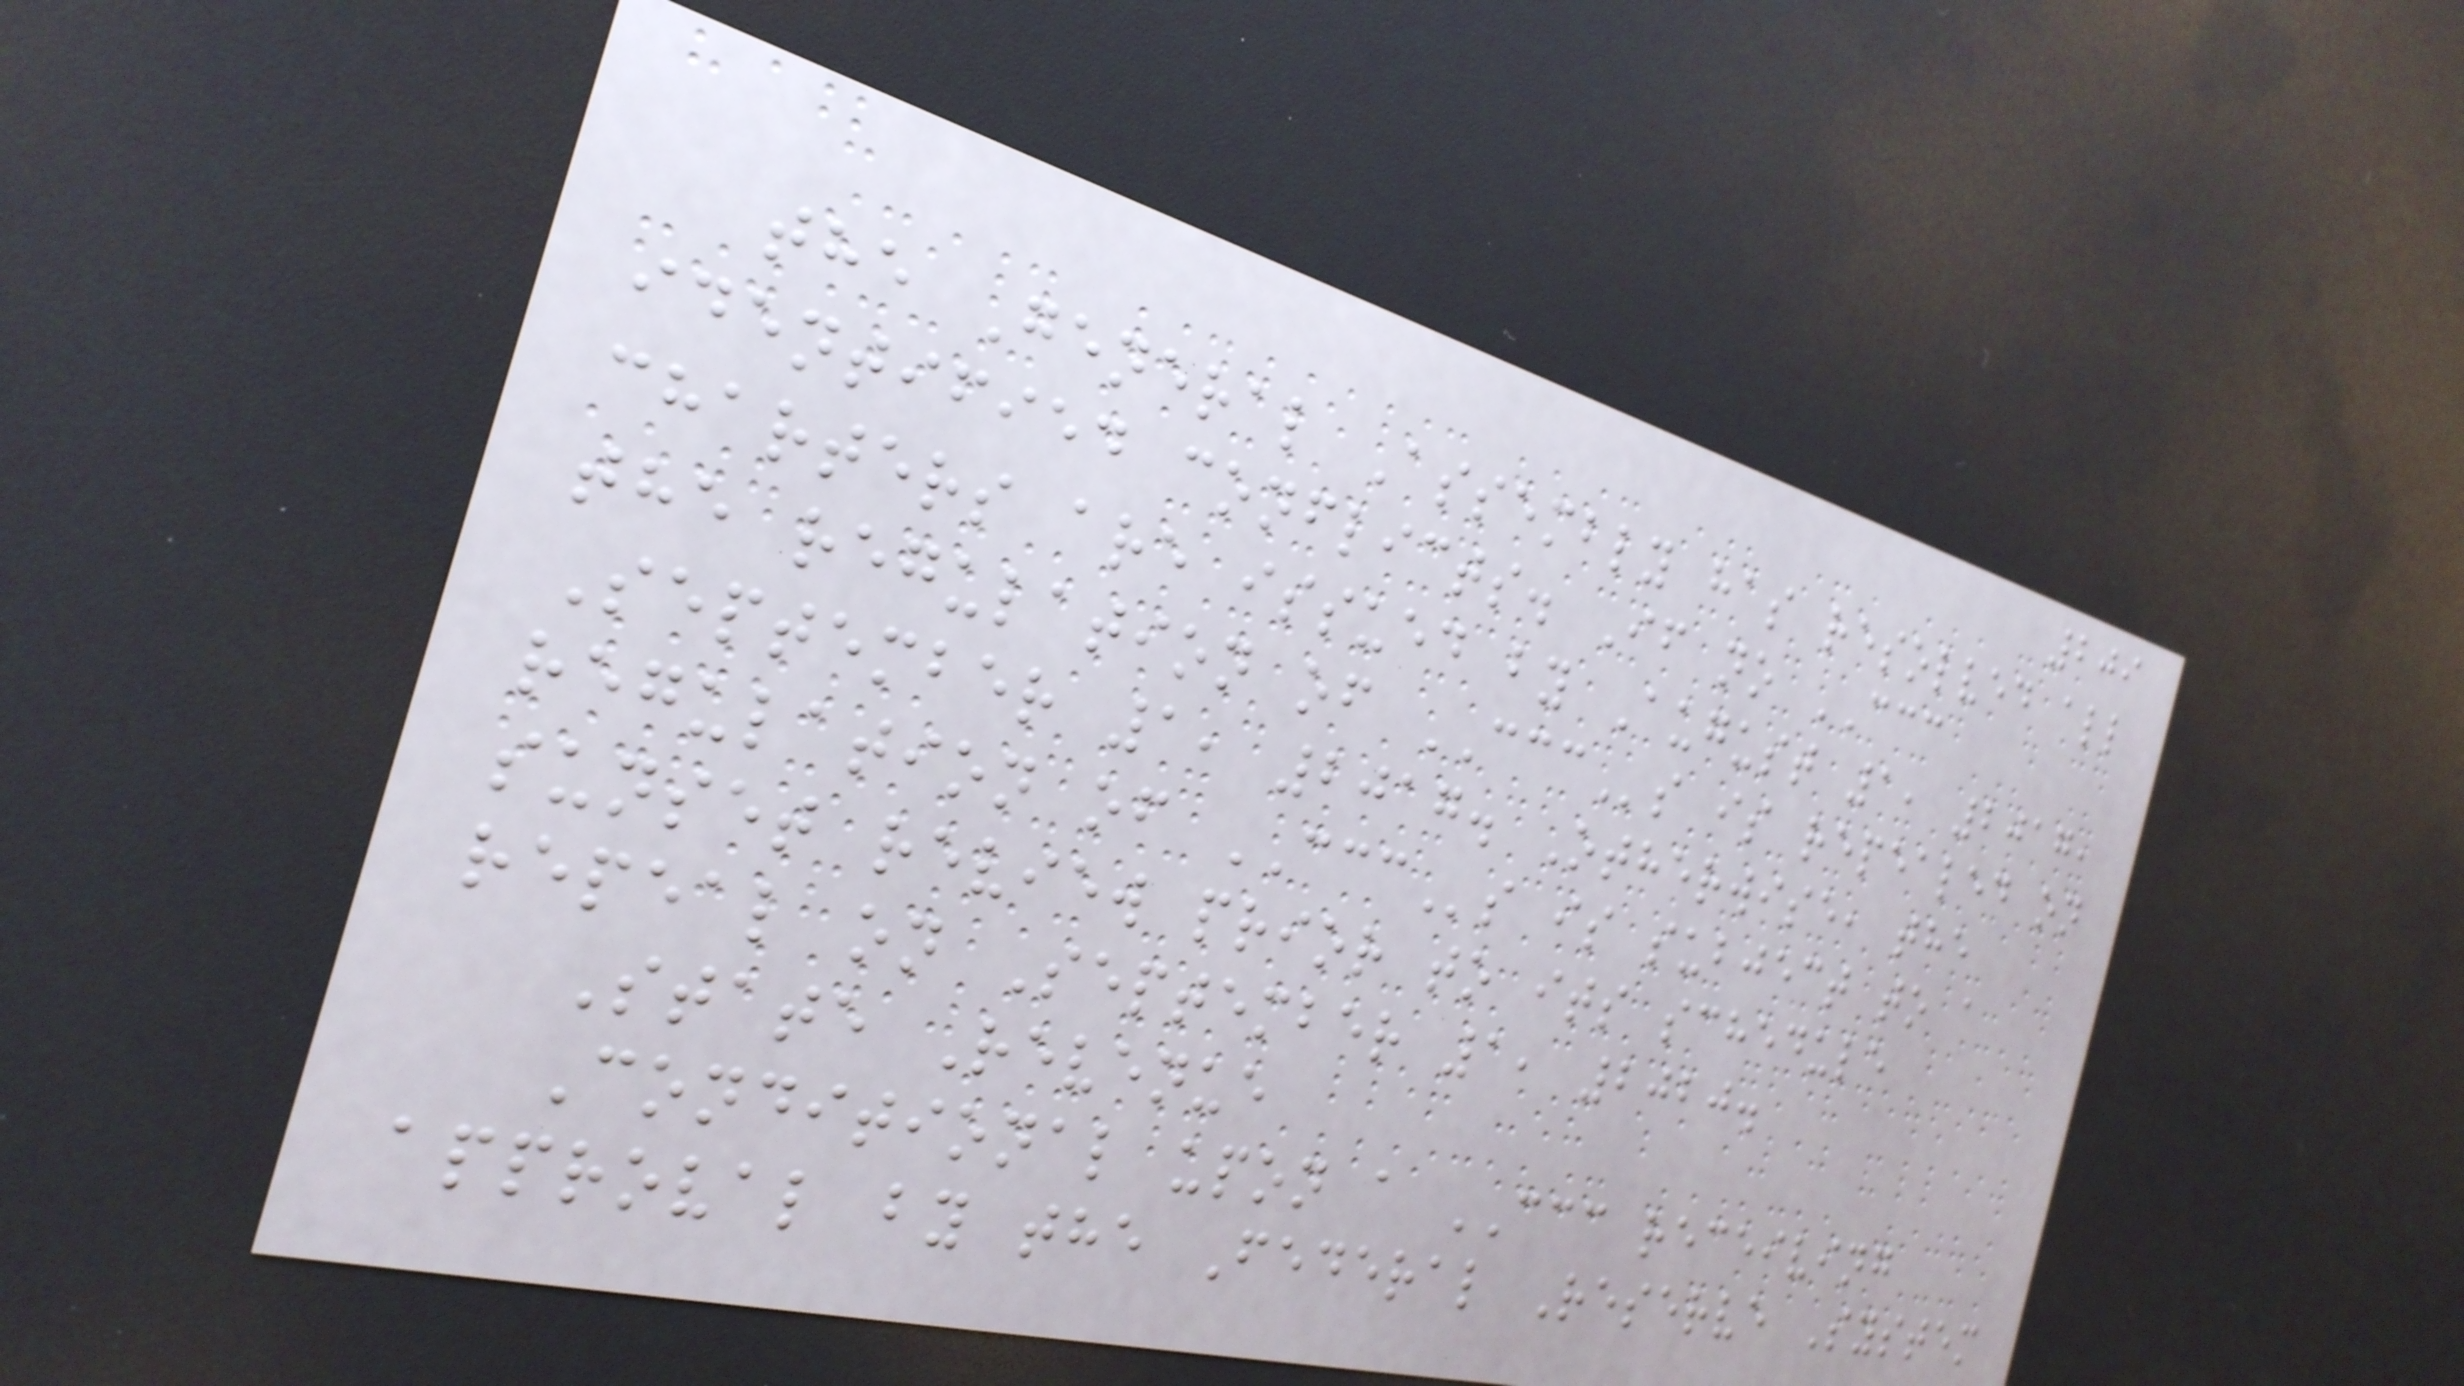209
the General Assembly has resolved all
identified conflicts. If no CCC
charters are issued by August 1, 2017,
the regulation of CCCs is repealed on
September 1, 2017. Otherwise, the
regulation of CCCs is subject to a
sunset review prior to its schedule
repeal on September 1, 2020.
State Revenue
Conditional upon a CCC receiving
approval by the Federal Reserve System
